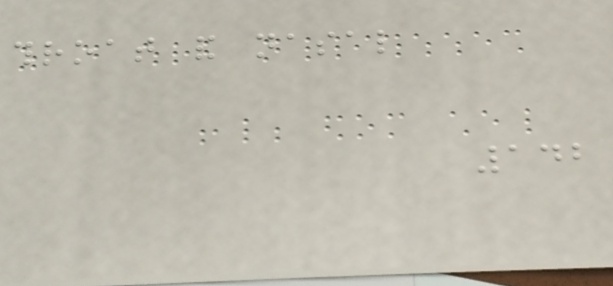throat and nasal
142
